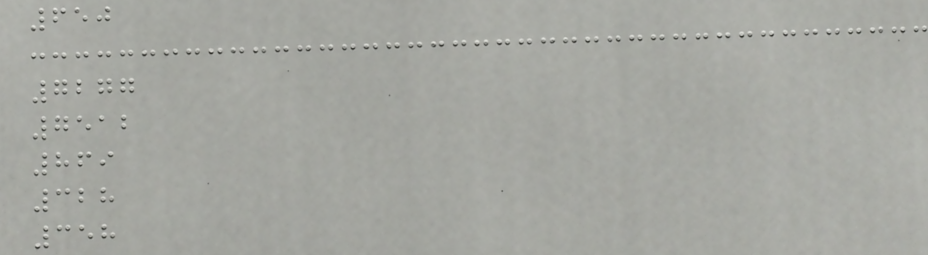650
7277
7512
869
328
358
